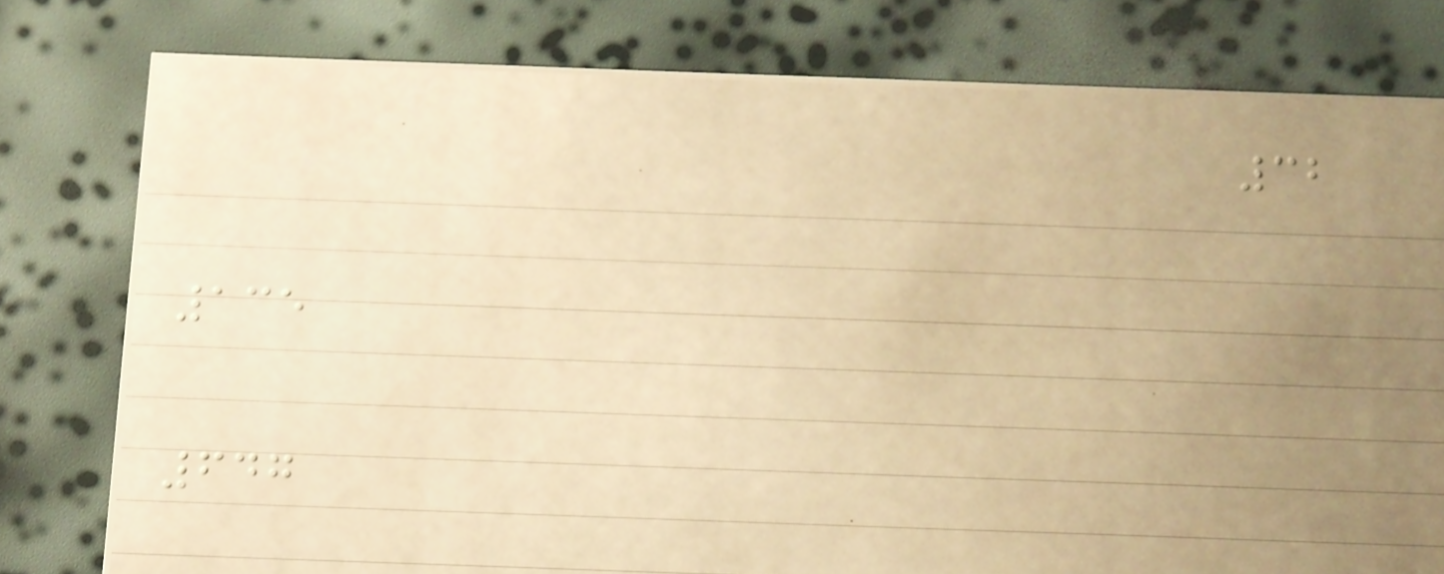32
135
647
